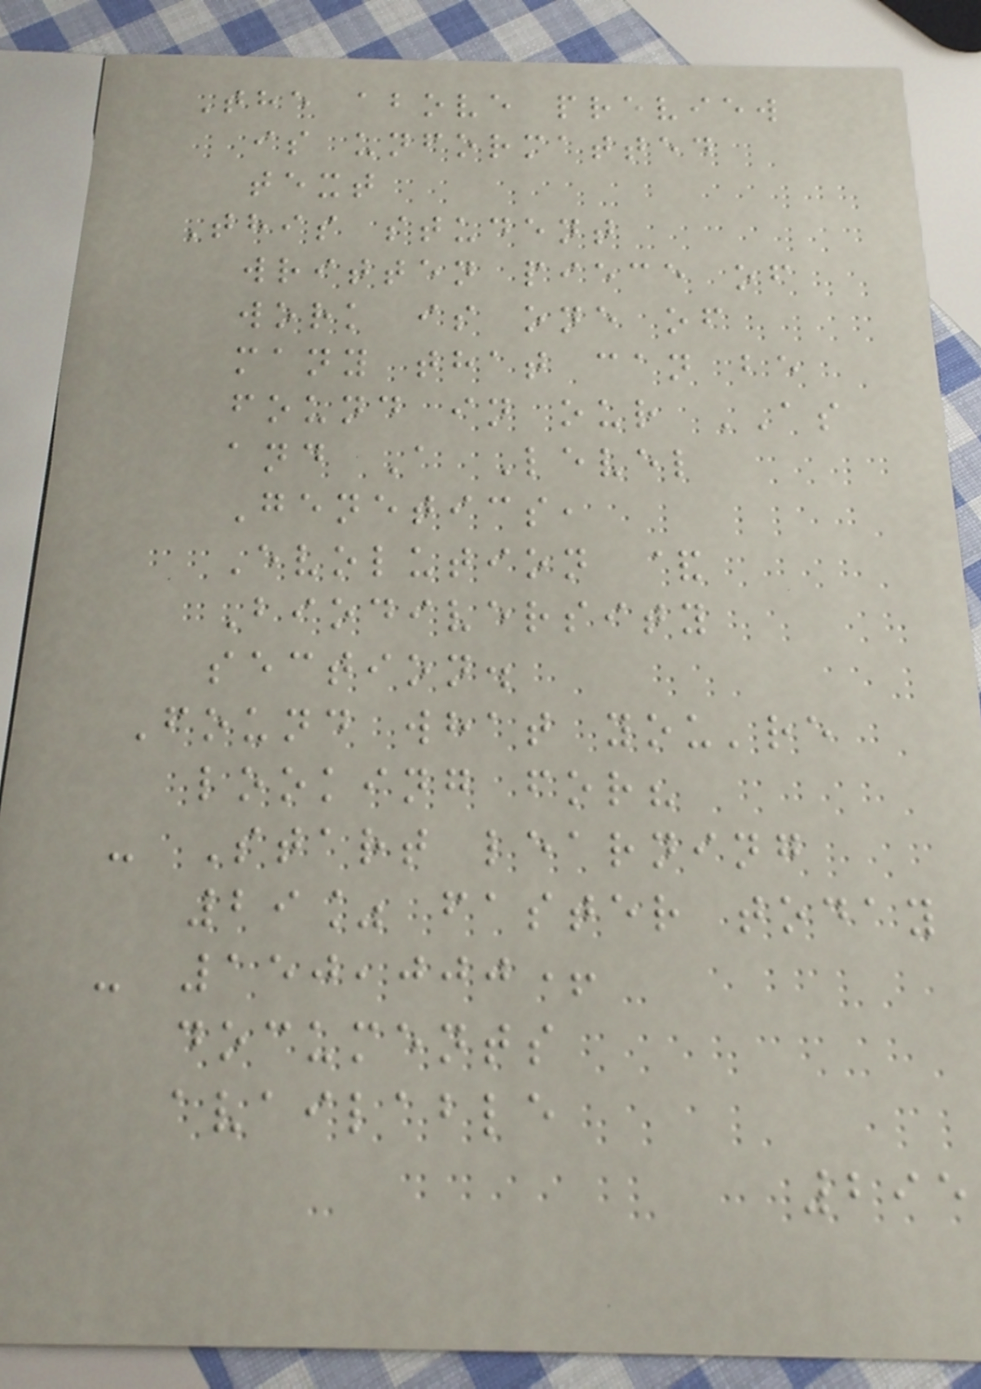The above preview
is unformatted
text
This student
written piece of
work is one of
many that can be
found in our AS
and A Level
Genetics,
Evolution &
Biodiversity
section.
Found what you're
looking for?
- Start learning
29% faster today
- 150,000+
documents
available
295
